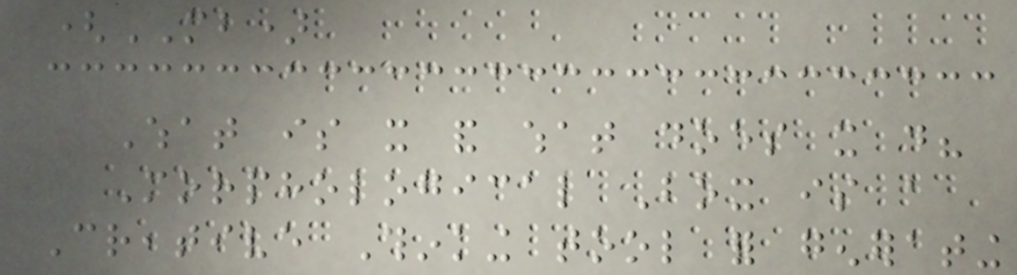(MB)
What is it and what does it do?
Morphological Box is a
Creative Thinking tool for generating
